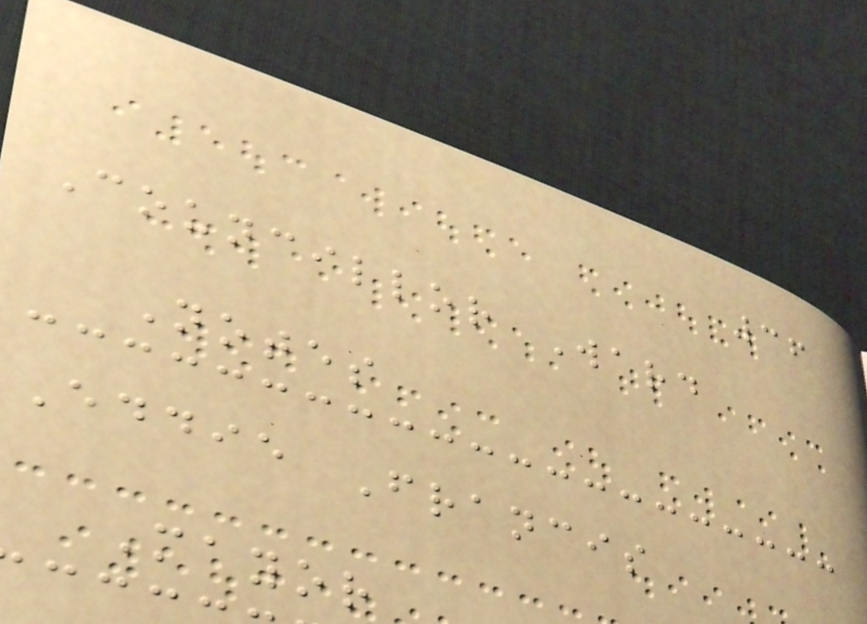36
Councillor Ward
Notes
Eddie Francis
Mayor
